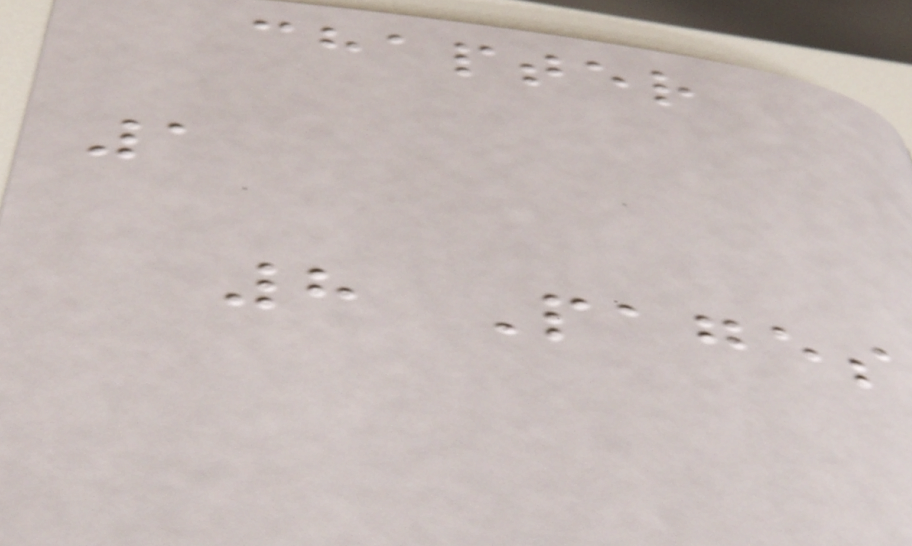chapter
1
8 Pages
